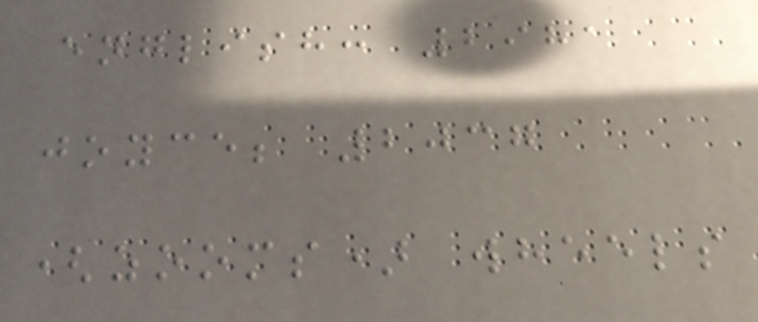english: 2981
joyce; 2037
(zooms) wheels
